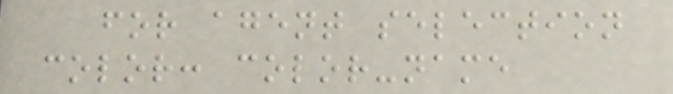for agent selection
color: color-name
